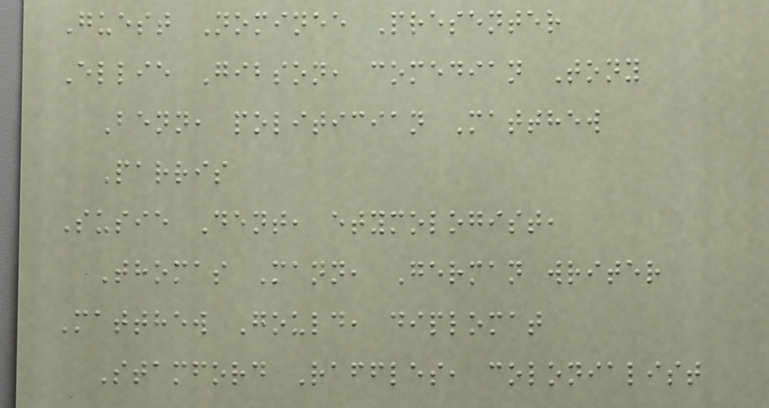Guest Nominee Presenter
Ellie Gibson, comedian Tony
Benn, politician Matthew
Parris
Susie Dent, etymologist,
Thomas Mann, German writer
Matthew Gould, diplomat
Stamford Raffles, colonialist
